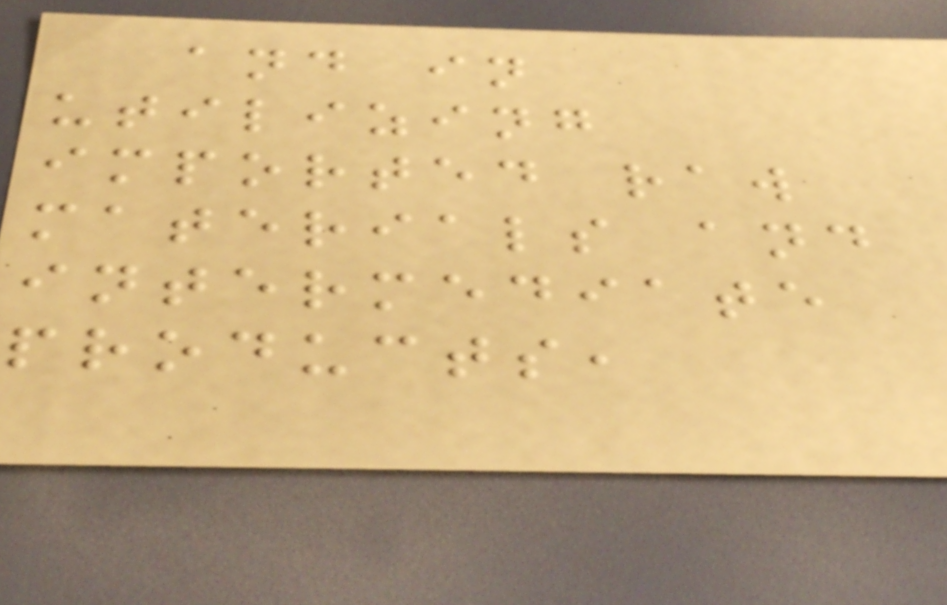and in
utilizing
imported raw
materials and
intermediate
products,
